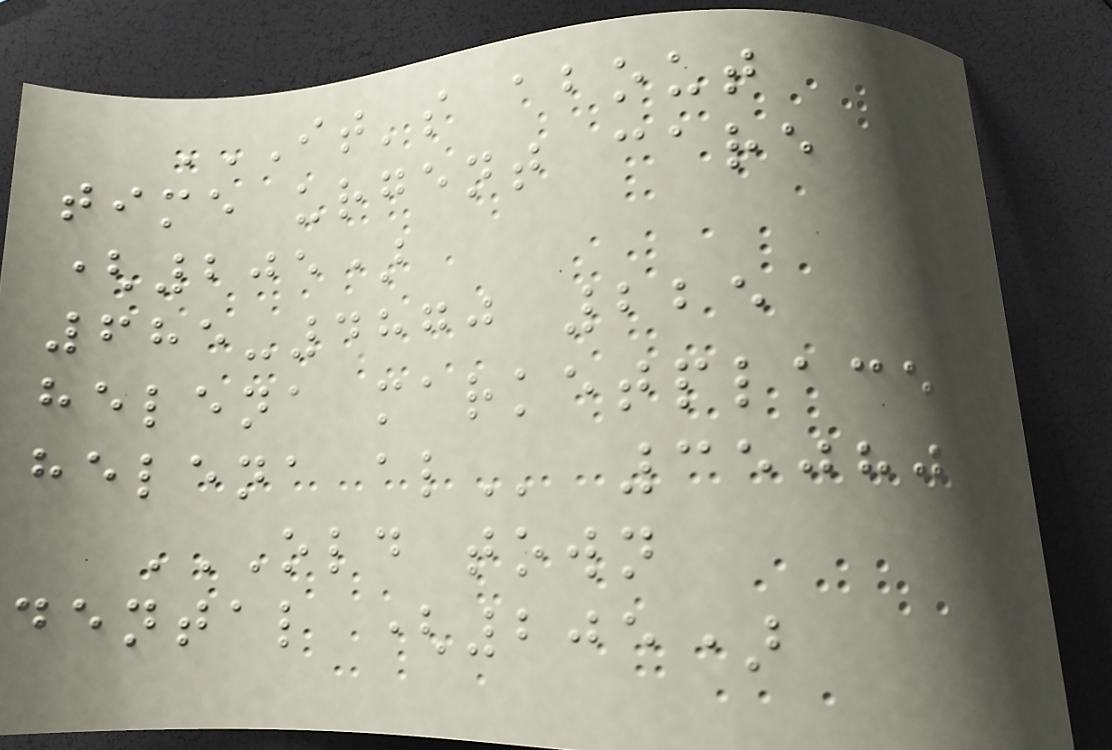IT'S ABOUT
TIME URGENT CARE
(205)
685-4870 225
HELENA MARKETPLACE
HELENA AL 35080
OLD TOWN
DENTAL (205)
